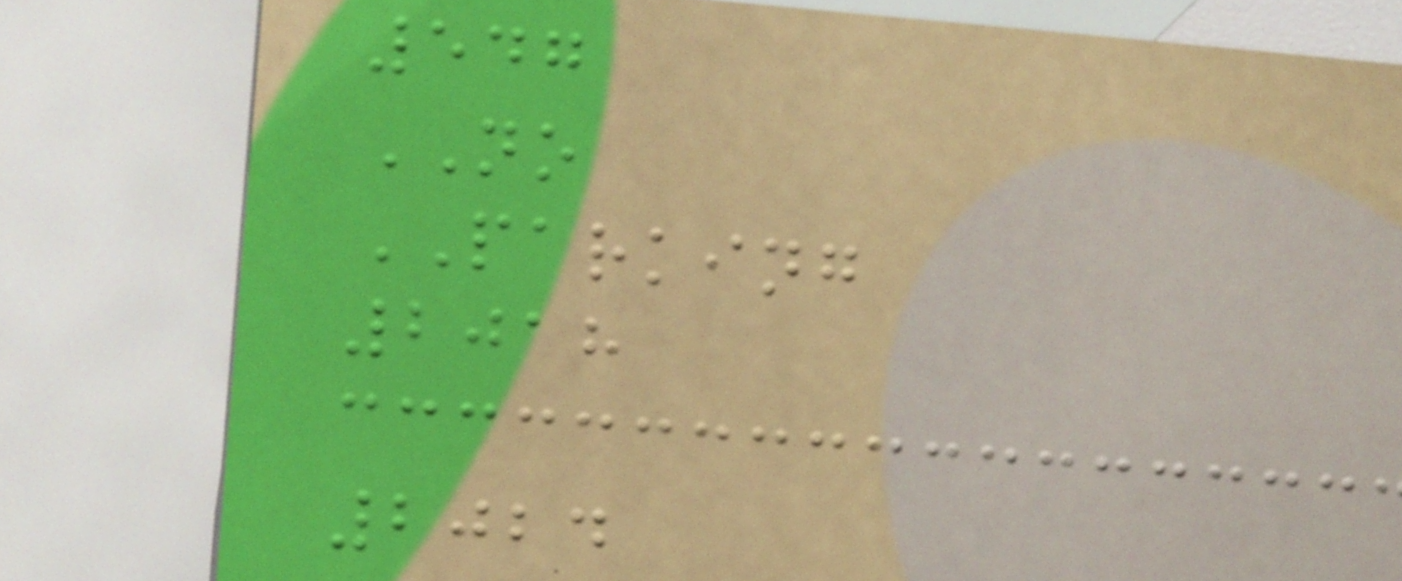547
NO
PARKING
2018
2024
